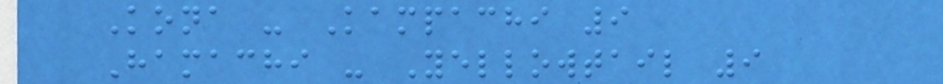Kona - Kampachi 9
Hamachi - Yellowtail 9
